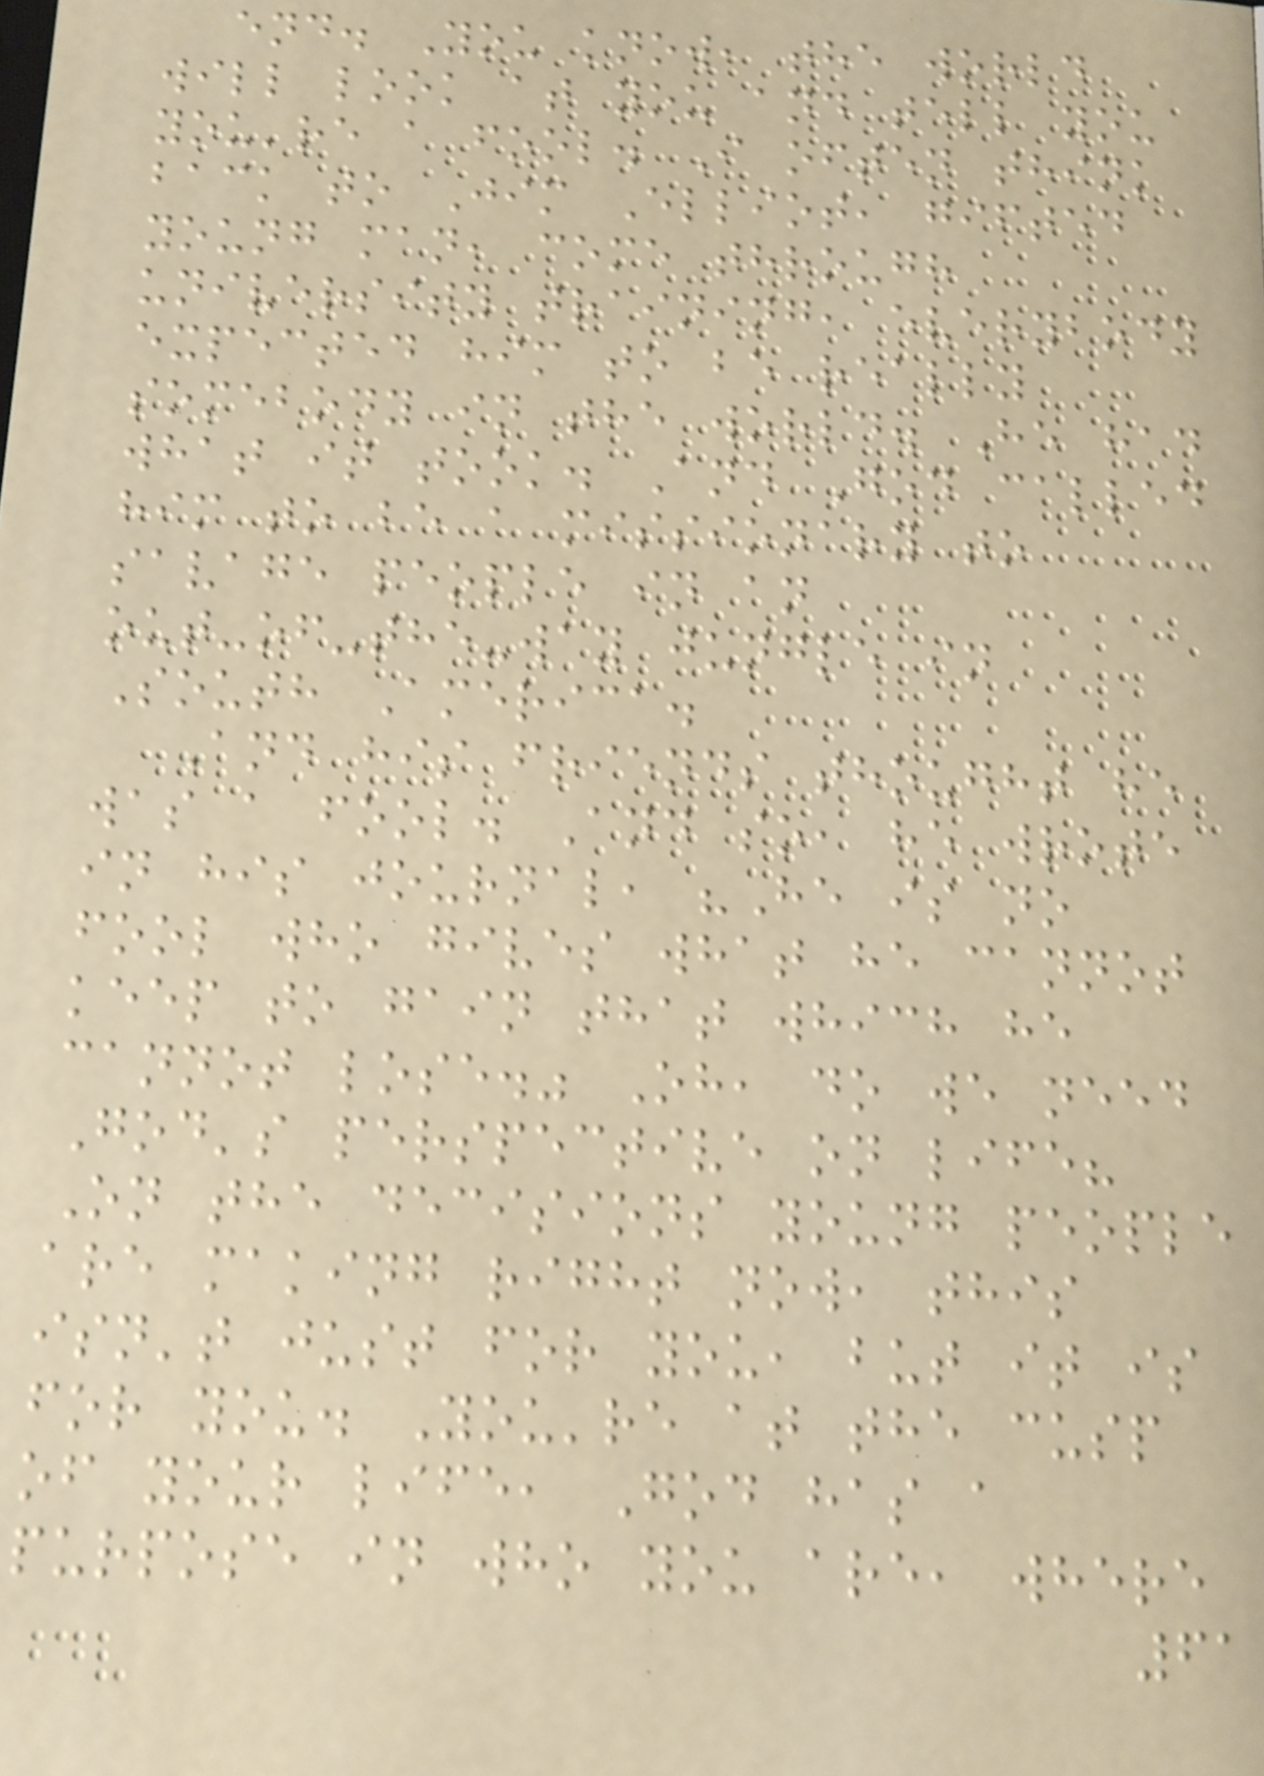end. You know, the world
will look at you and tell you
you're a fool. I often think
back to Jim Elliot, gifted
young man, come through
university training, everybody
expected him to be really
somebody in the world. He had
what it took. And God called
him to be a missionary to
savage people in an
out-of-the-way jungle in
South America.
And his friends thought he
was a fool. And so, he wrote
in his journal, "He is no
fool who gives what he cannot
keep to gain that which he
cannot lose." Oh, do we need
God's perspective on life?
On the decisions young people
are making right now, this
isn't just for you, but it is
for you. You're at the cusp
of your life, God has a
purpose in who you are, where
61
